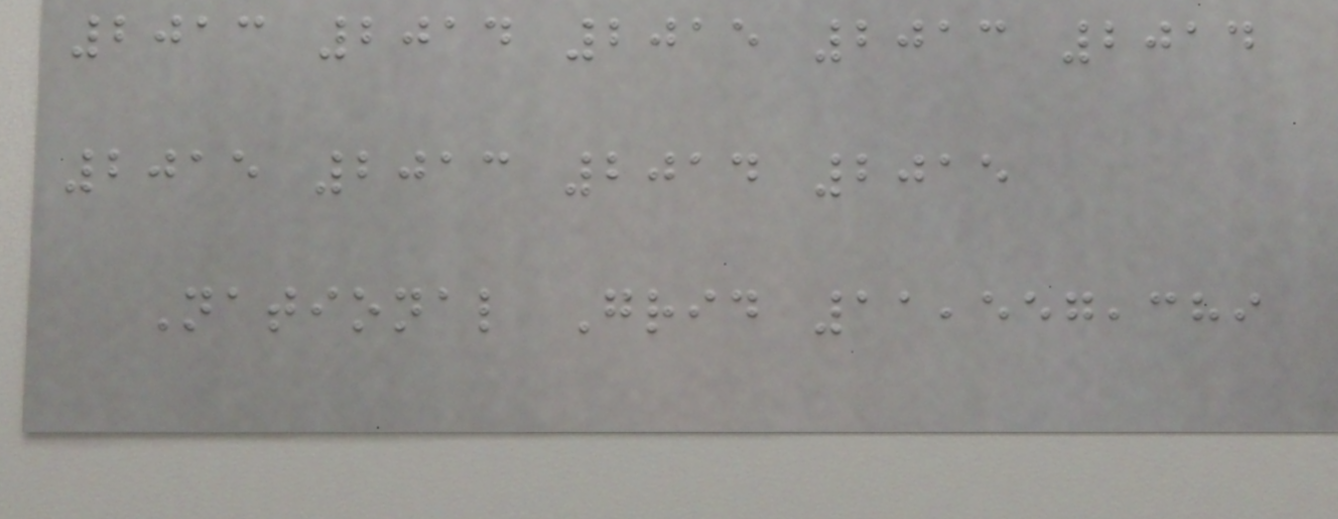2013 2014 2015 2013 2014
2015 2013 2014 2015
National Grid 11,557,389
